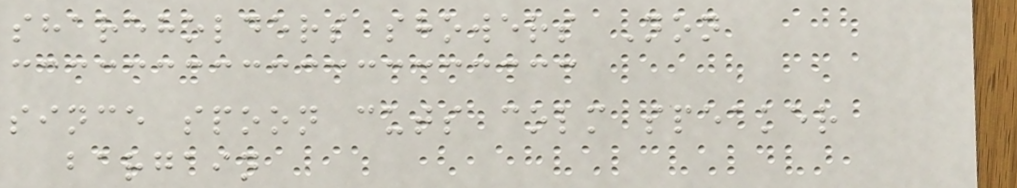shareholders showers Non
since spoon cuts colm speaker
bargain
